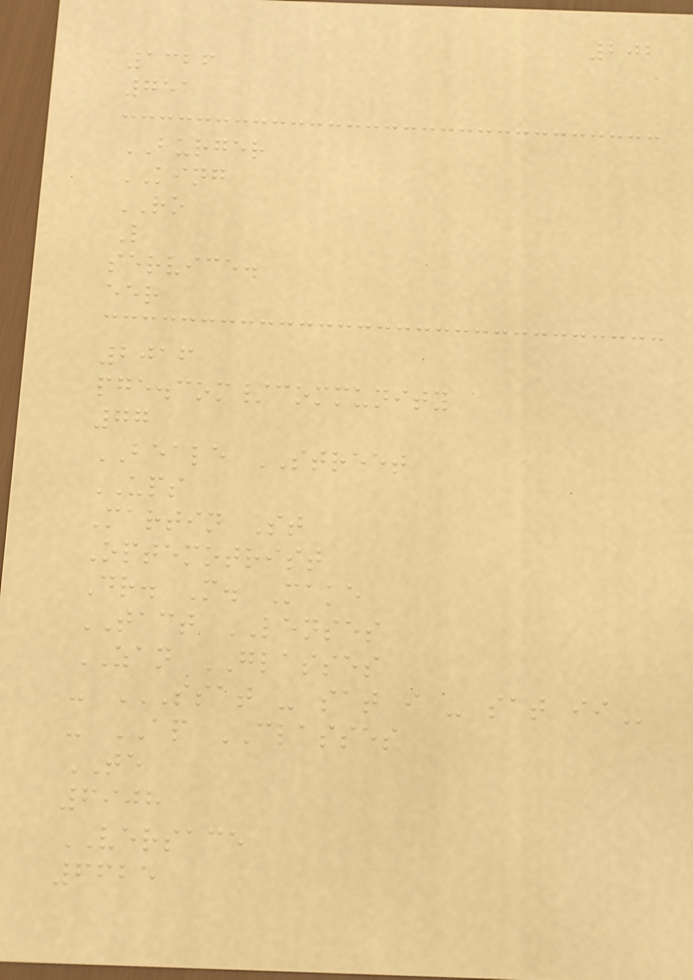202
1326
751
BURGER
KING
RO
L
service.
eer
2016
pge.com/community
77
BEALE STREET
UPS
Martin St
Optemotrist
Dr. M. Make
TACT LENSES
ZAN GLASSES
- SSAT - SAT I - SAT II
- AP CLASSES
TE
6908
VERSACE
6625
